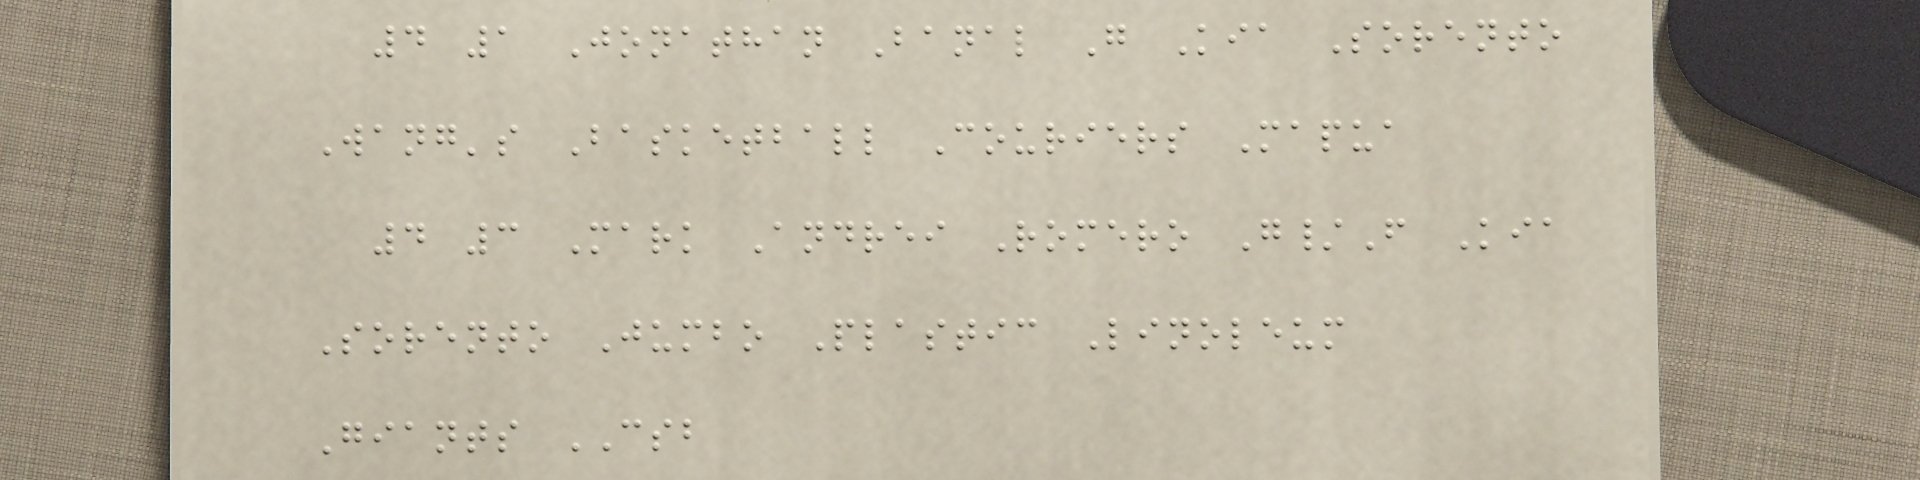4 1 Jonathan Banal G Kia Sorento
Wang's Basketball Couriers Mapua
4 3 Mark Andrei Romero G/F Kia
Sorento Jumbo Plastic Linoleum
Giants CSB
